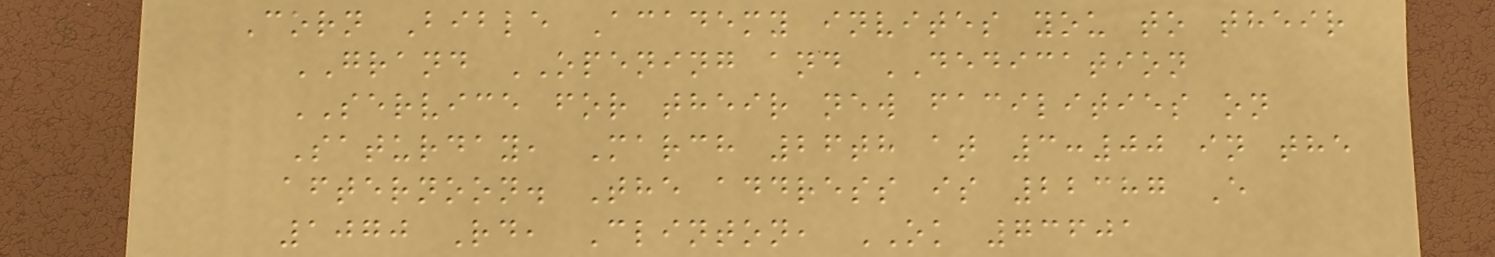Corn Bible Academy invites you to their
GRAND OPENING and DEDICATION
SERVICE for their new facilities on
Saturday, March 26th at 3:00 in the
afternoon. The address is 22387 E
1070 Rd, Clinton, OK 73601
